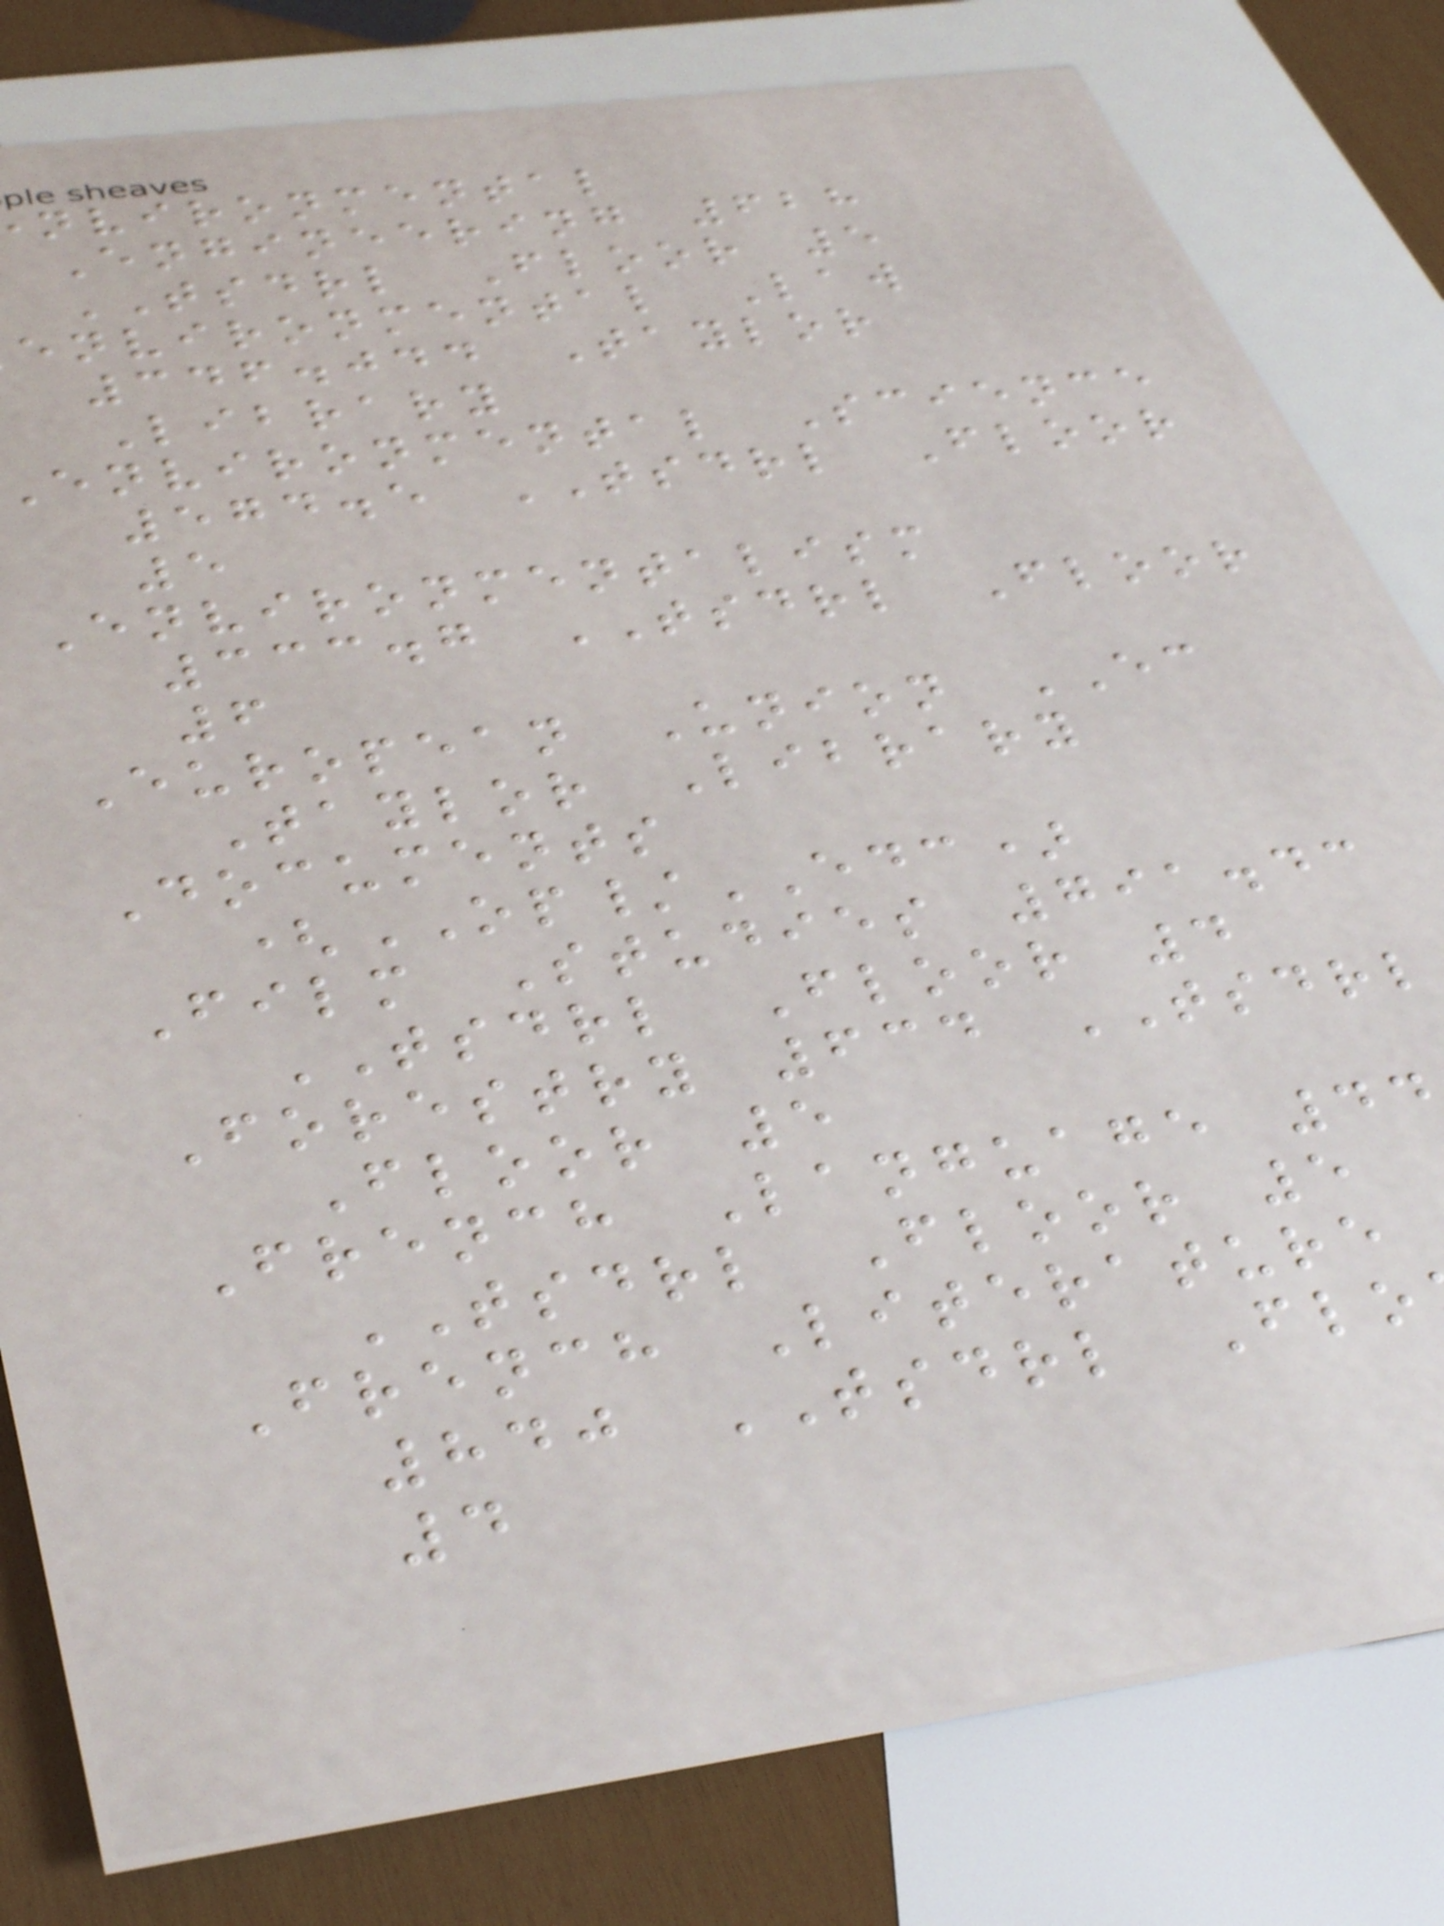nvironmental
Engineering 628
TSDRL Floor 5
environmental Law
346.044 Taylor
Library
environmental Science
574.5 TSDRL Floor
5
Environmentalism
333.7 TSDRL Floor
6
European Union EC
Taylor Library
Documents
(OP/EDC)
Film Studies 791.43
TSDRL Floor 4
Forestry 634 TSDRL
Floor 5
French Language 44
TSDRL Floor 5
French Literature
840 TSDRL Flo
4
